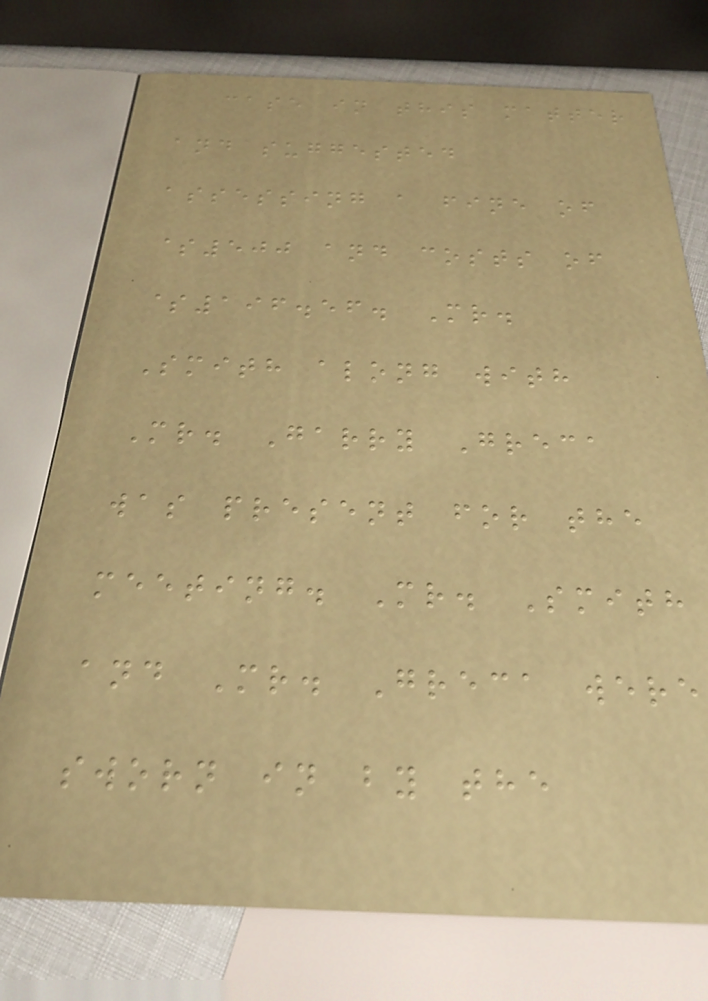case in this matter
and suggested
assessing a fine of
$500 and costs of
$196.56. Mr.
Smith along with
Mr. Garry Greca
was present for the
meeting. Mr. Smith
and Mr. Greca were
sworn in by the
